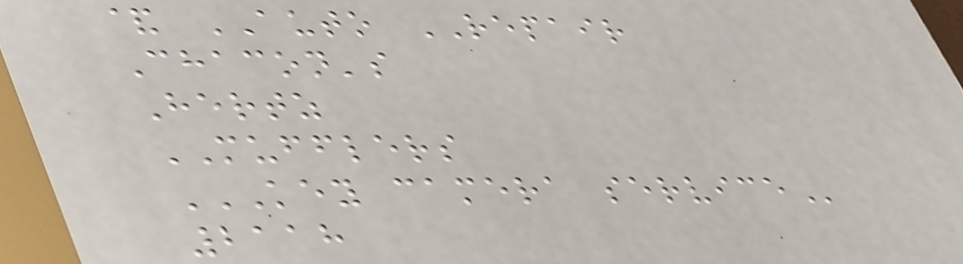& AUTO REPAIR
Chacon's
Hertz
MUFFLERS
KEY CAMERA SERVICE
2118
